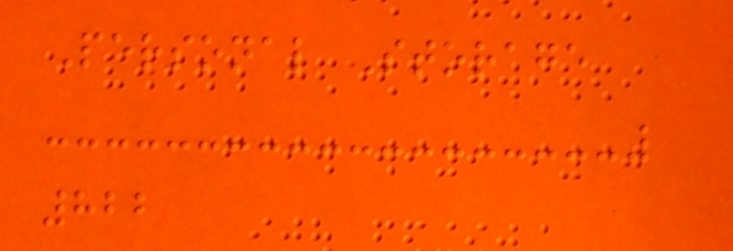Personal Storage
822
